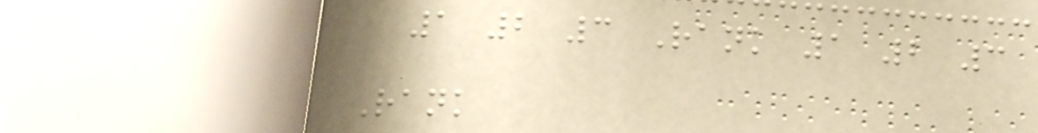1 2 3 Rank 1 2 3
Rank
